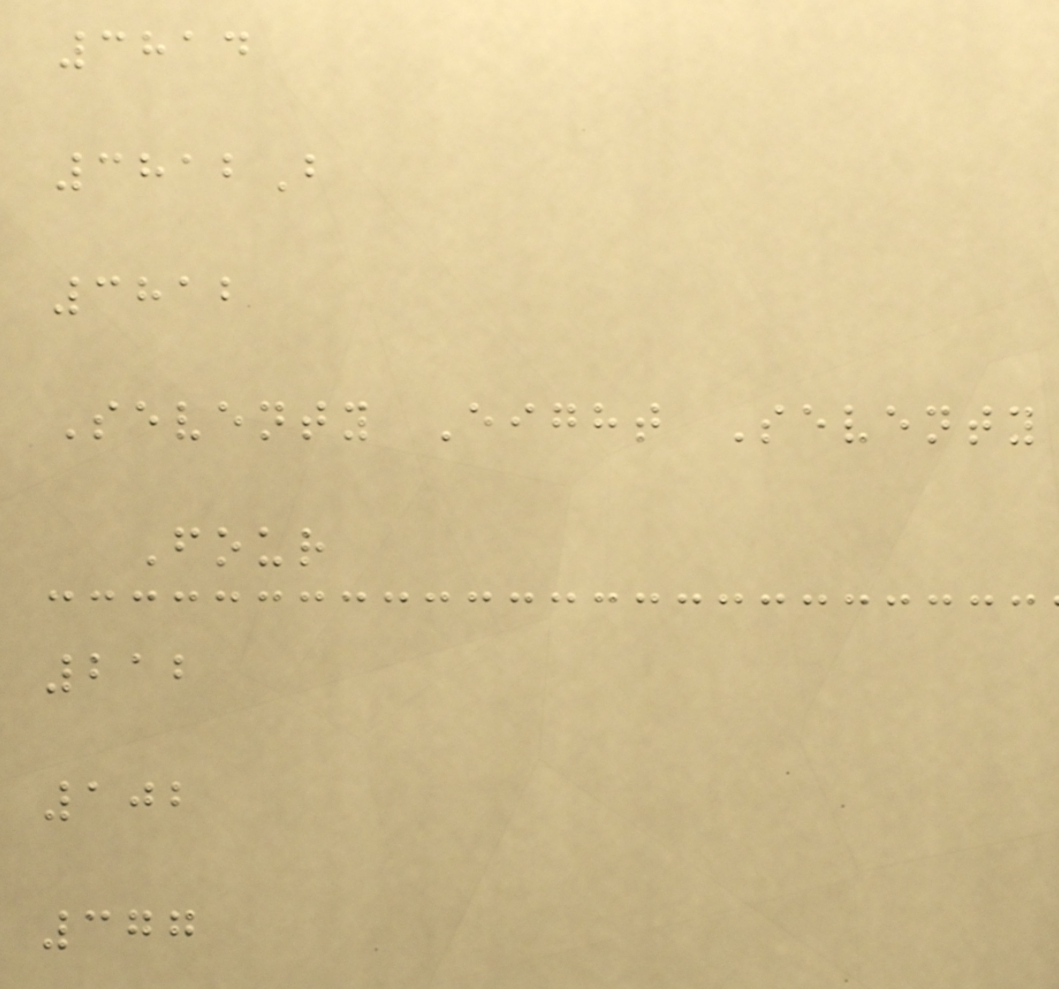3814
3812B
3812
Seventy Eight Seventy
Four
212
102
377
